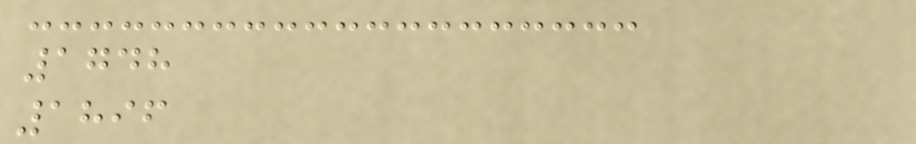1748
1896
